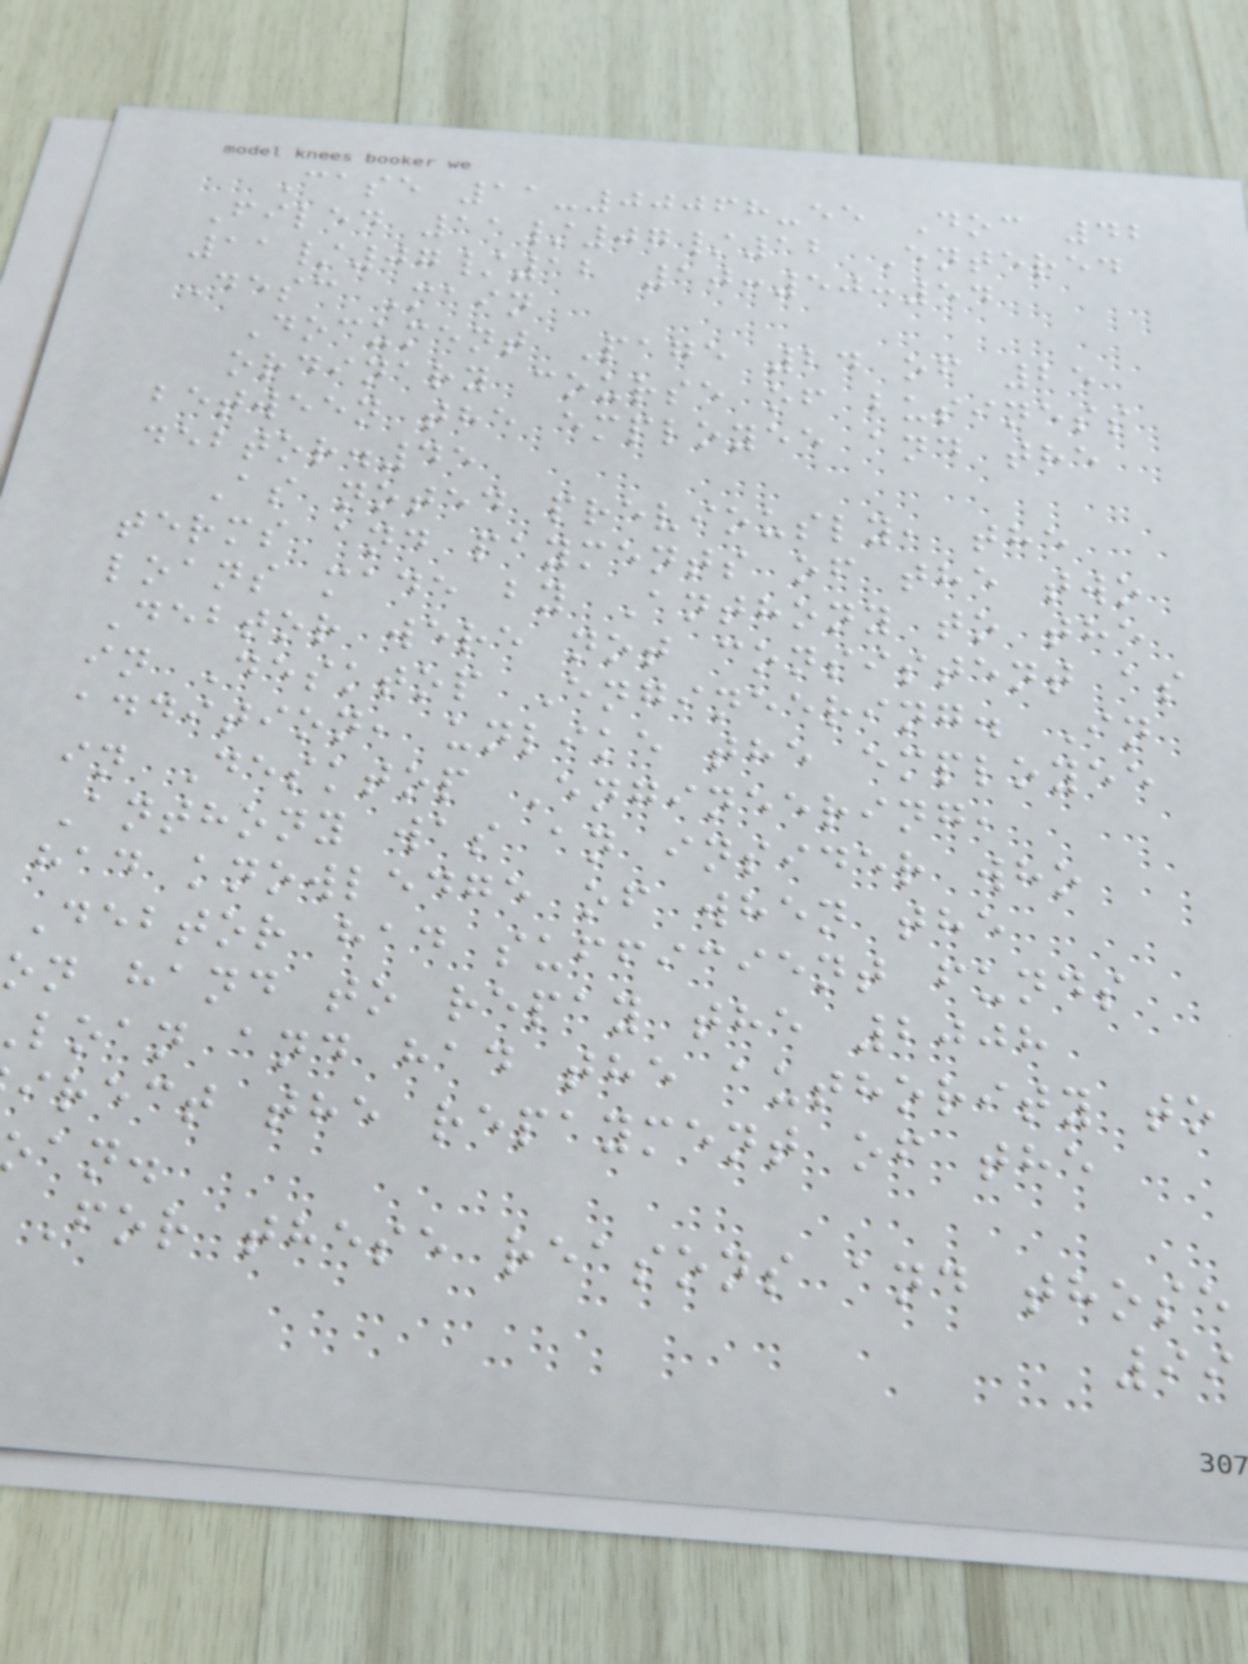Case 11-00068-ee Doc 42
Filed 11/07/12 Entered
11/07/12 10:50:54
Desc Main
Document Page 24 of 25
ordinary course of business
between the employee and the
debtor.45
As noted previously, the
terms and payments of the two
loans made by Anthony to the
Debtor were not consistent as
in Desktop Engineering. In
addition, unlike the employee
in Desktop Engineering,
Anthony was an insider who
had knowledge of when the
Debtor had sufficient funds
on hand to repay the 2008
loan and had the authority to
irect the repayment of the
For these reasons and those
99
